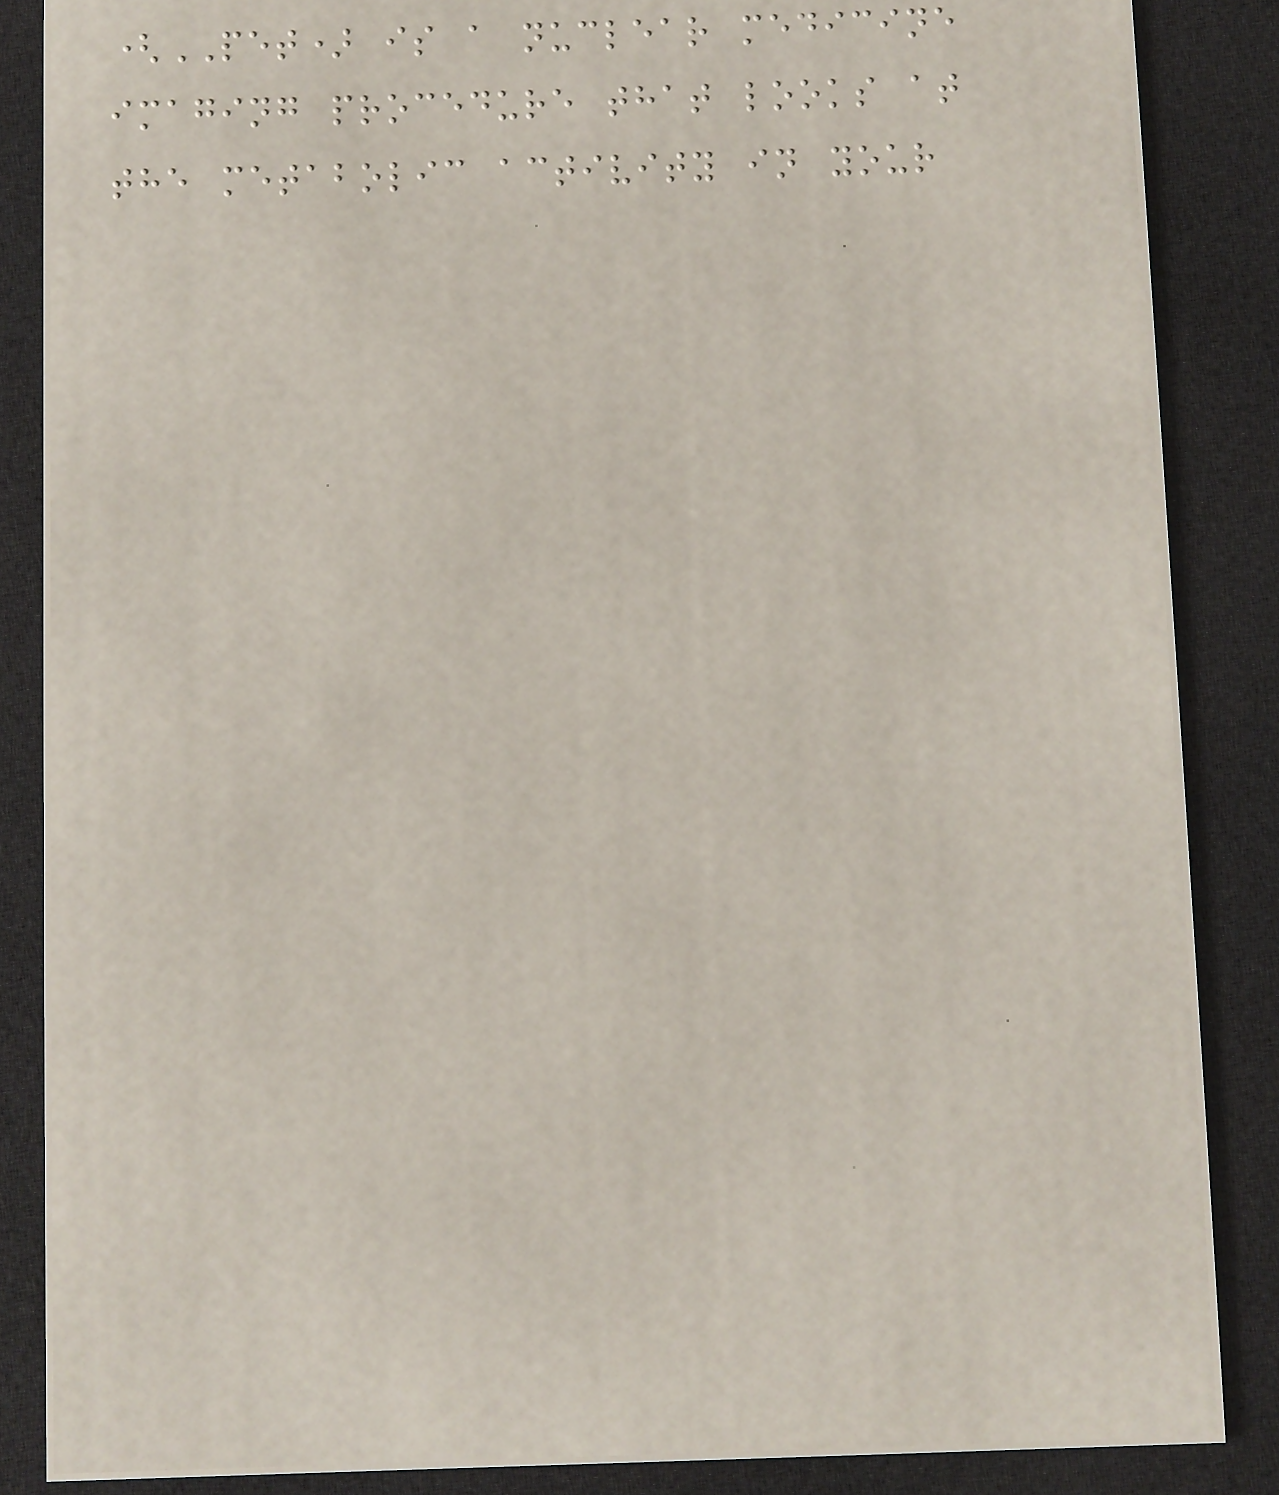(PET) is a nuclear medicine
imaging procedure that looks at
the metabolic activity in your
